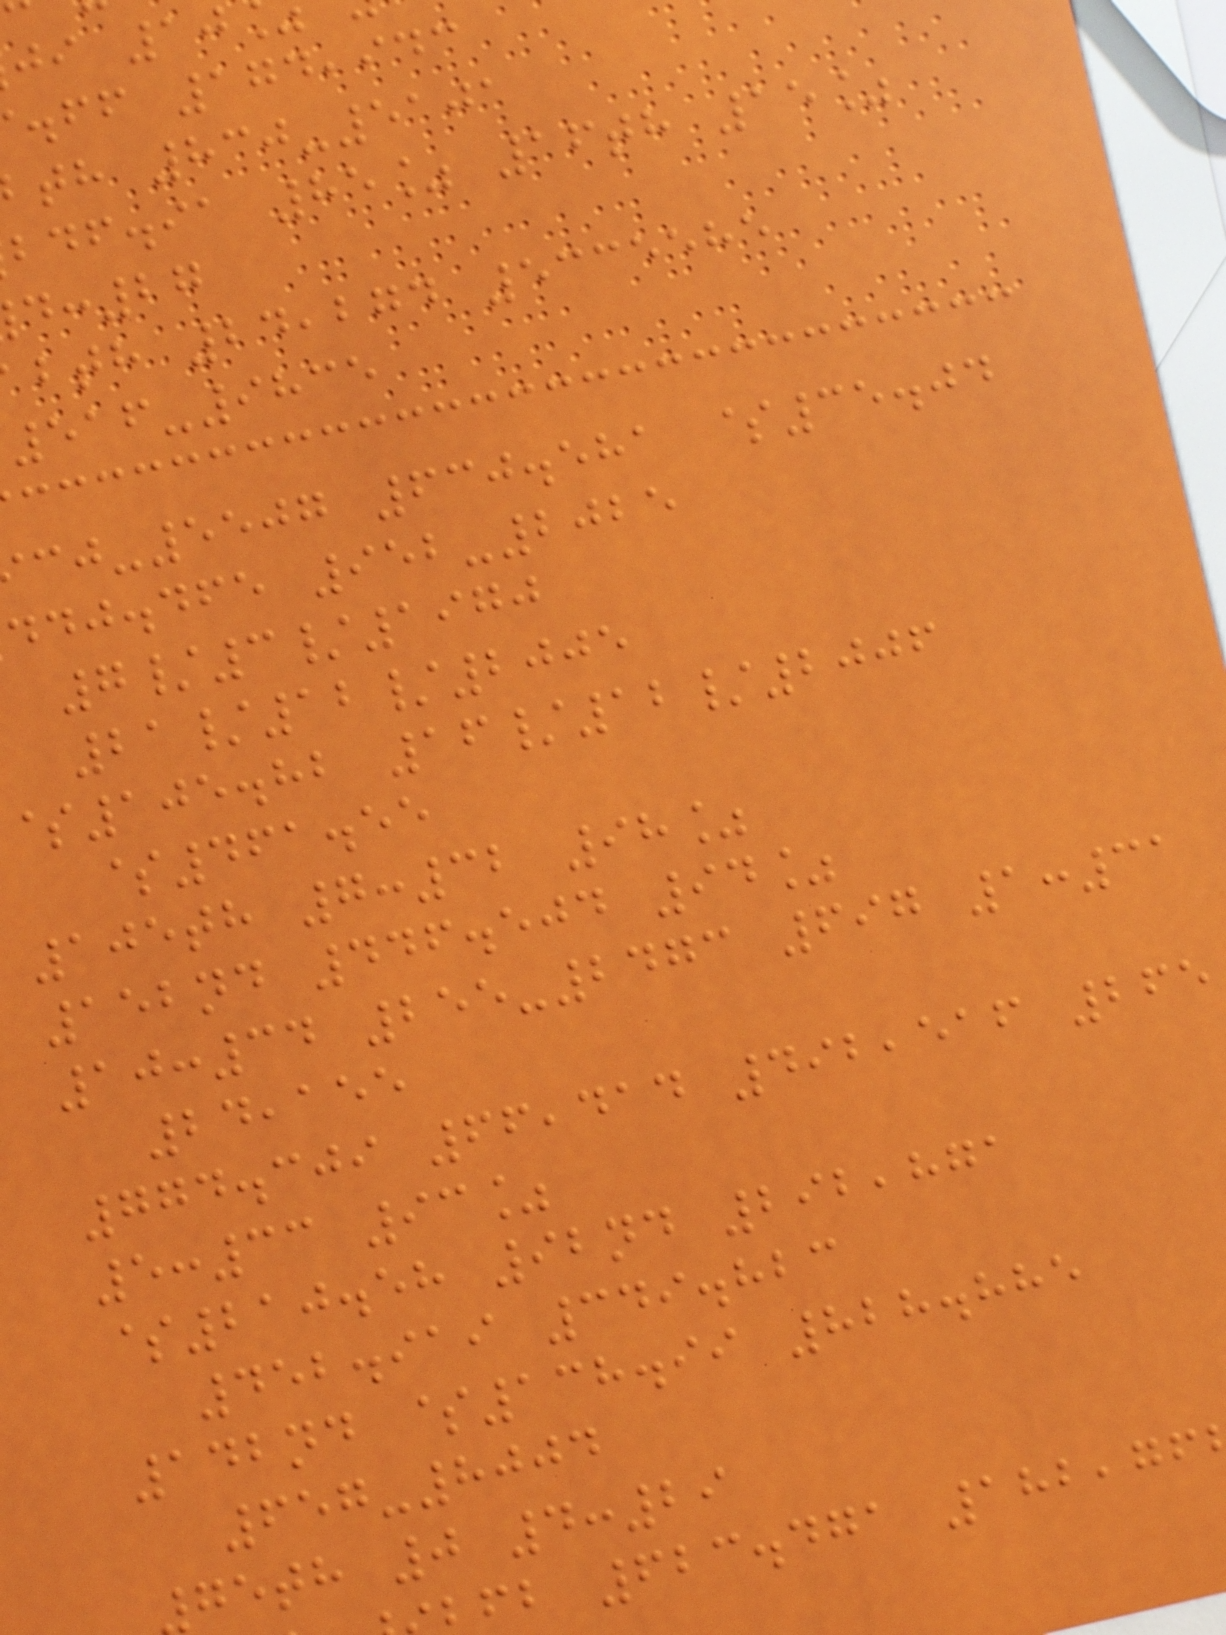ji 10
.ff 174,943
th 830-5101
bdf.ia 85% 16th 15%
:27
bth 24,274 5335585
516-9835
-5507 630.581 $35.04
ddj.dfe 952-2025
7/3/1970
21/12/2005
$105.82 16/12/2006
$461.55
105th 7:32 98%
152nd 446.504 94%
10:34 255-2473 697 1:31
24,155
774.309 66,414 492,516 265
5:33 93%
$210.58 92nd 292,871
452.919 349.823
142nd $138.99 828.885
657-8004
geth 0 4:29
fb 623.471 182,76
